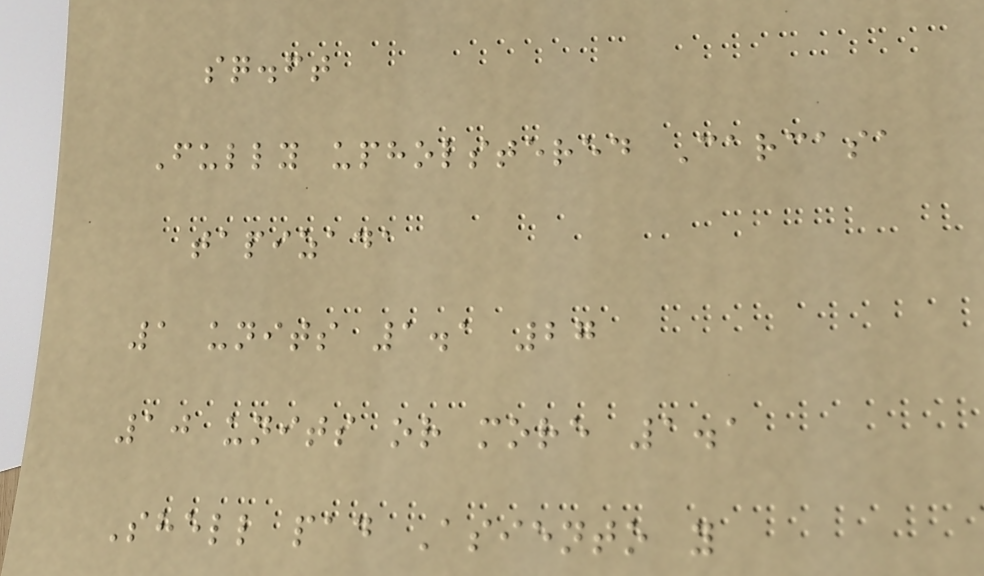sq.ft
Fully upholstered Carcasa
tapizada
1 units 1.1 27
10 units or more 1.1
Shell pad Asiento y
